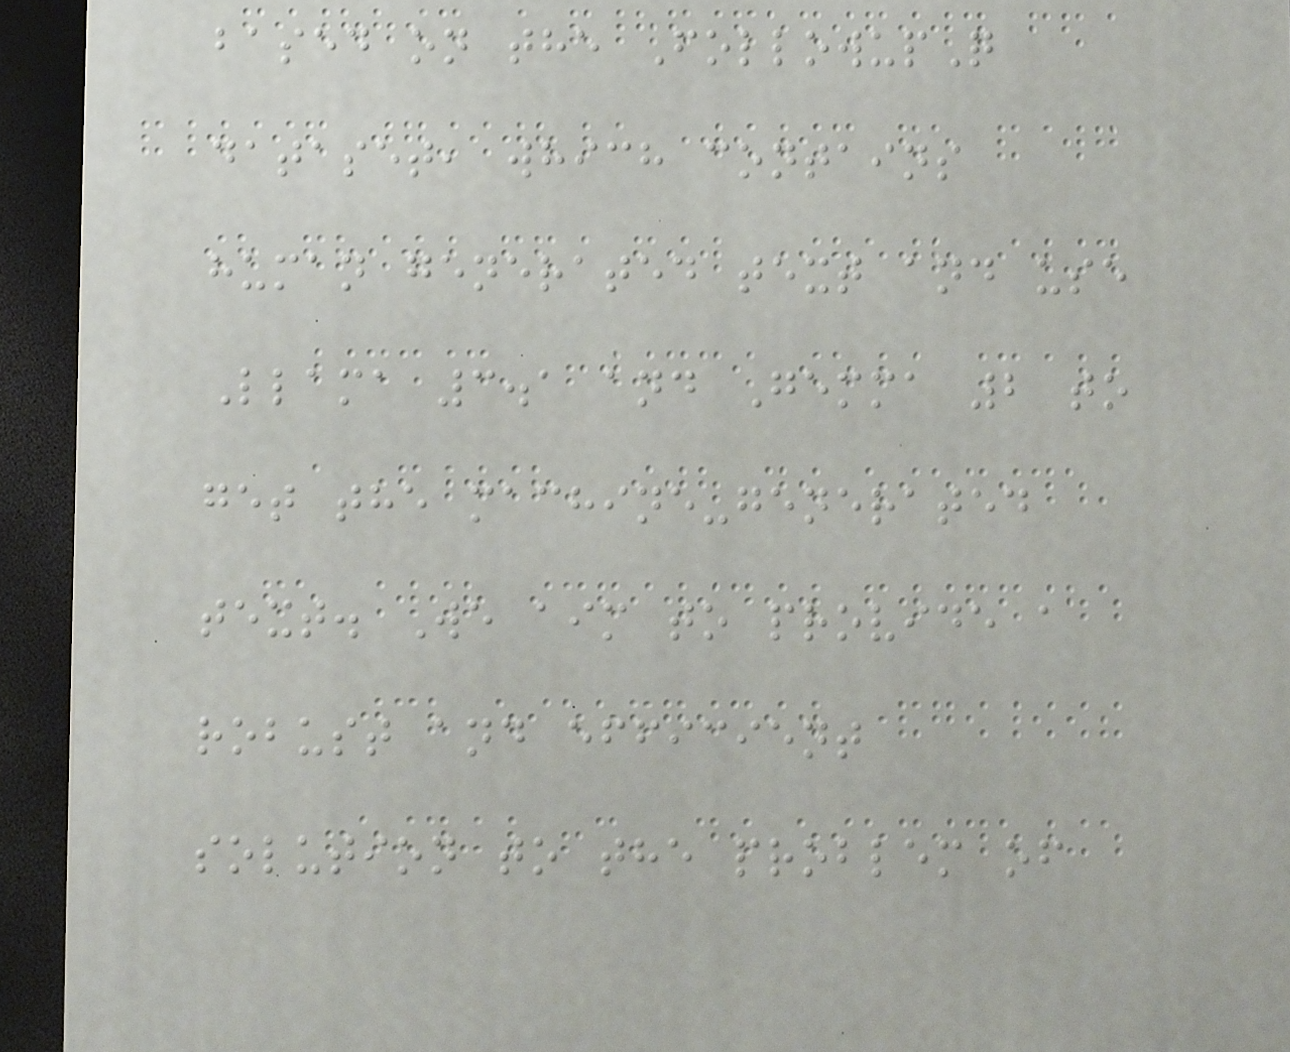based on the FollowupQ
dataset, which contains
human generated text and use
Llama 3.1 and Gemma 2 to
get the machine-generated
text. We aim to provide a
robust and efficient
solution to the problem of
